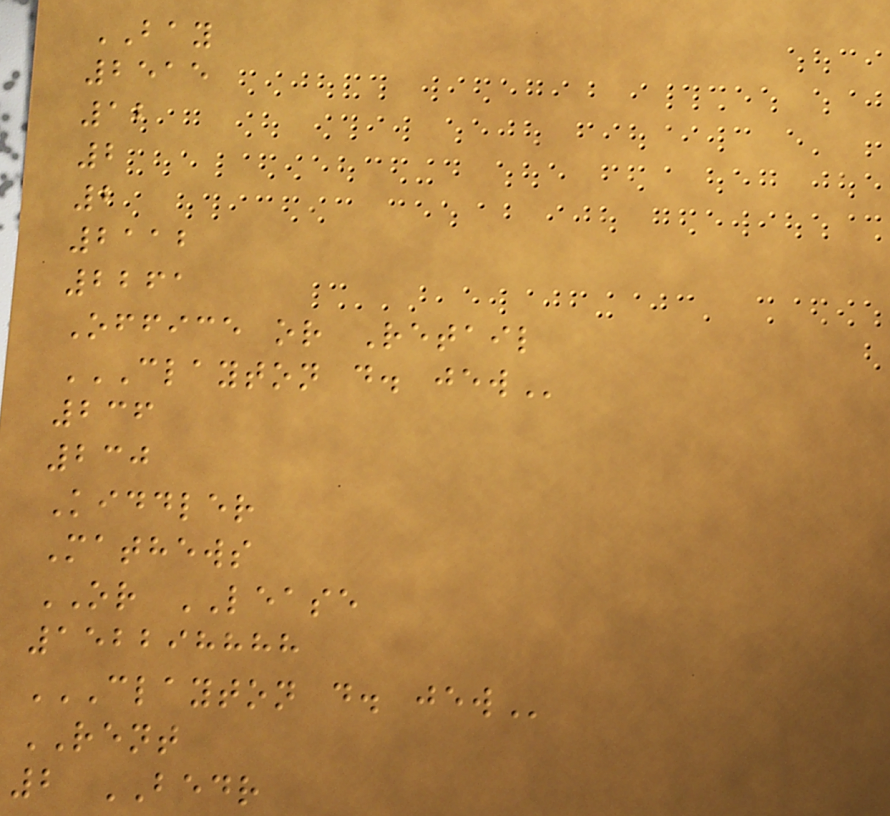BAY
2515
12
2
2
2112
2261
Office or Retail
CLAYTON D. JEW
236
230
Kiddler
Mathews
OR LEASE
152298888
CLAYTON D. JEW
RENT
2 BEDR
